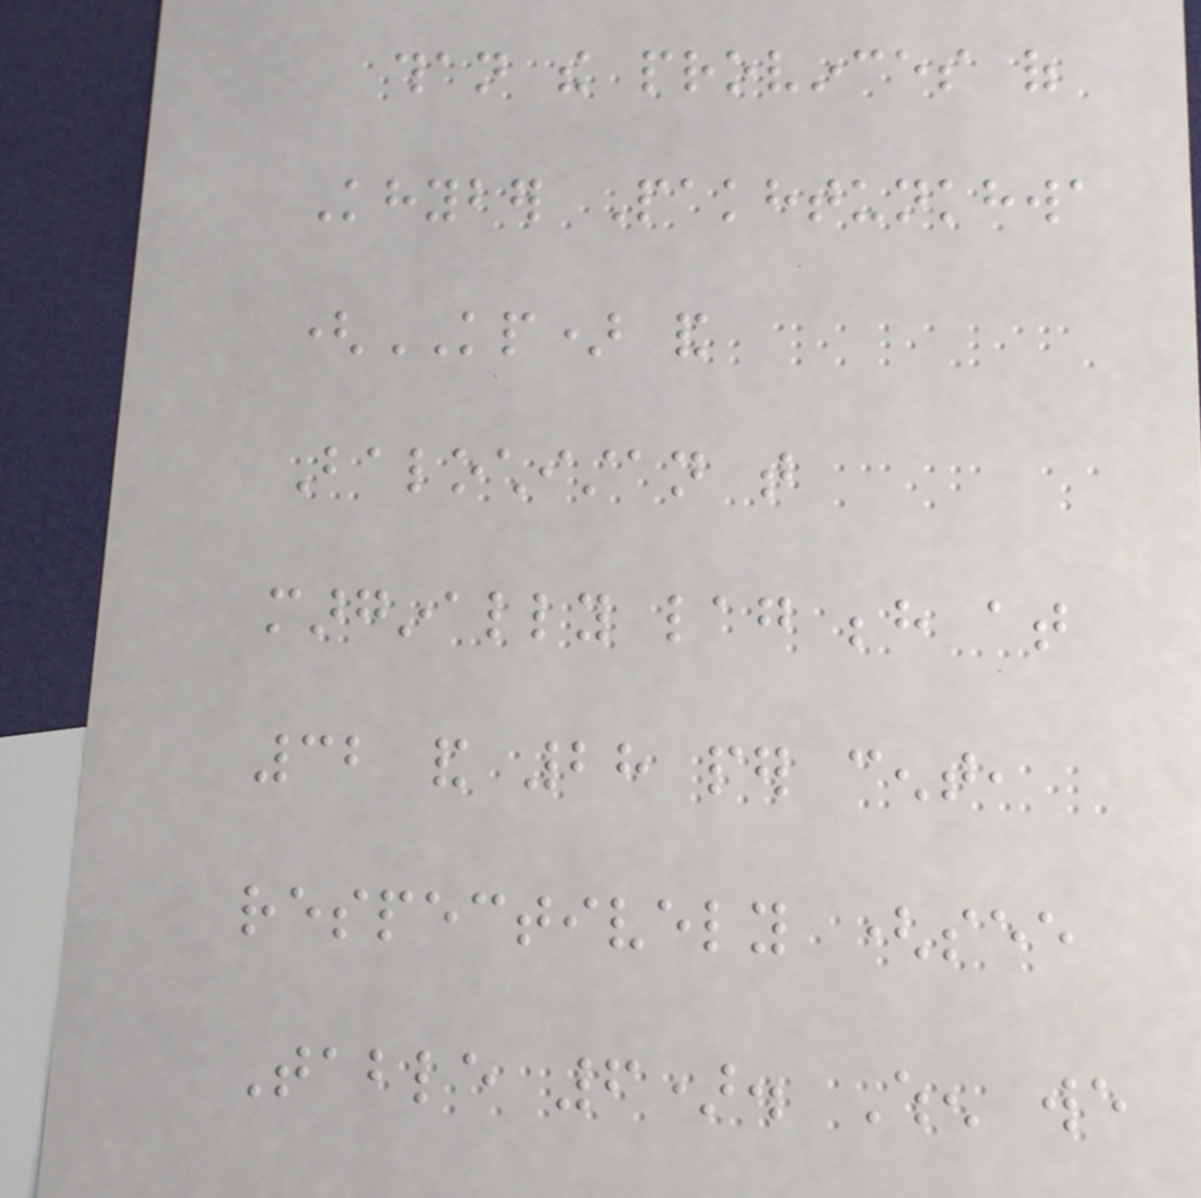than the provinces of
Khyber Pakhtunkhwa
(KP) and
Balochistan that
marginally lag behind at
32 and 28 per cent,
respectively (see
Table 6). When we
